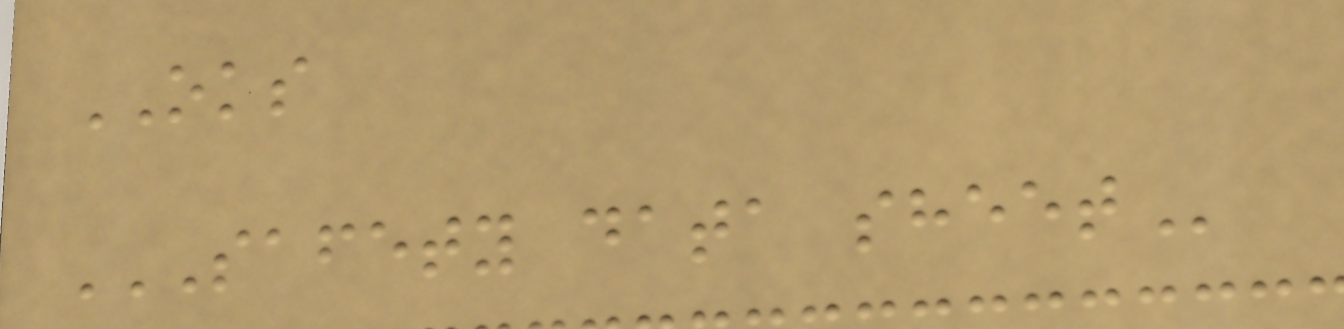OKS
SAFETY DATA SHEET
